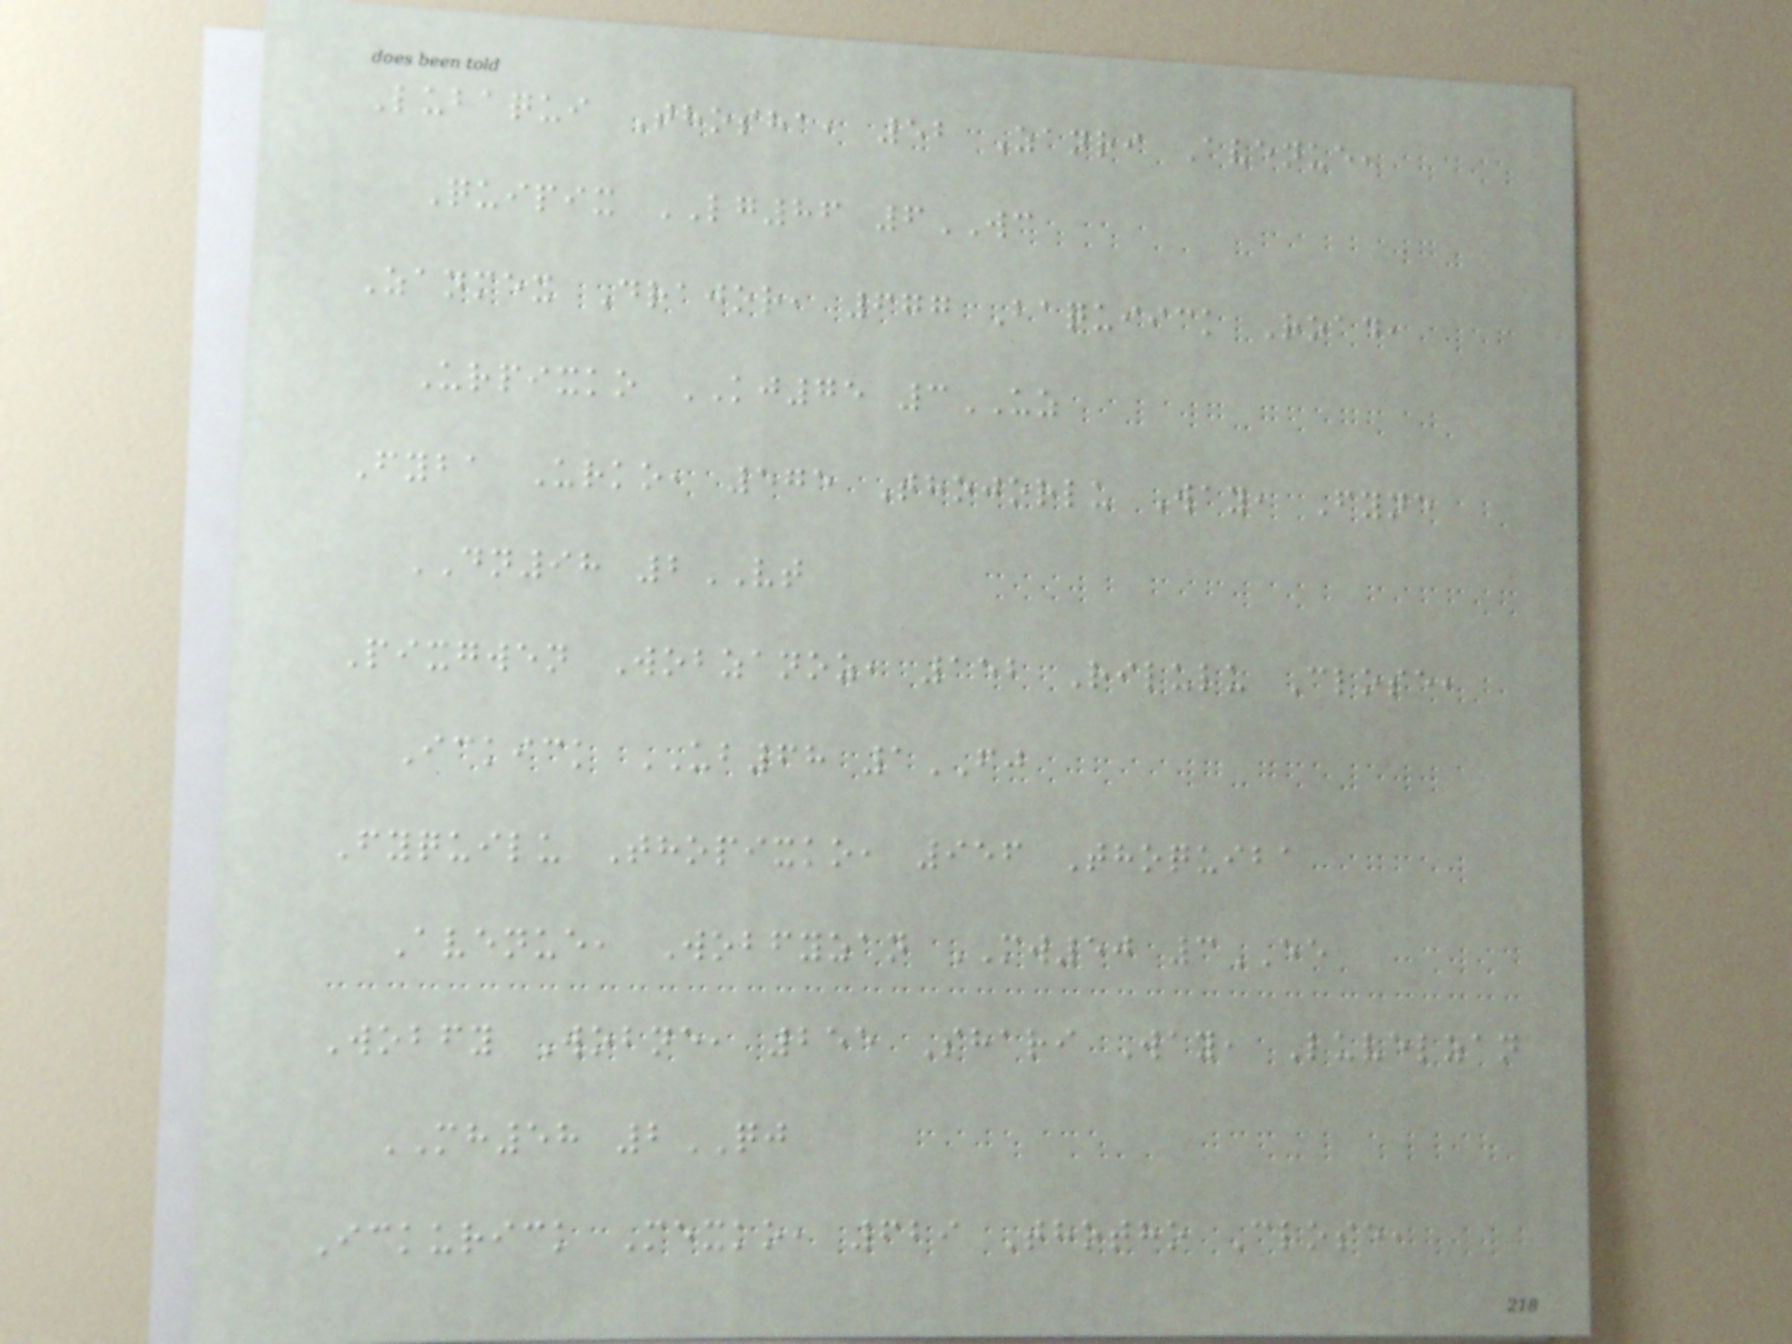Lubaqui Thosha, 52 Zanri Avenue,
Quipix LG86 6WC
Zanmex Drajor, 677 Baquiick Road,
Urpixko KJ75 3UZ
Fyba Urko, 575 Thojorlu Way, Fyne
DN98 2VT
Pixgwen Wobzanoz, 152 Rilulu Close,
Ickick UB68 1FJ
Fyquilu Thopixko, 956 Thoquiba
Avenue, Wobfyzan MW50 3EE
Wobfy Wobne, 255 Shari Way, Luvelzan
MH58 2QJ
Ickurick Mexko, 629 Thotho Close,
